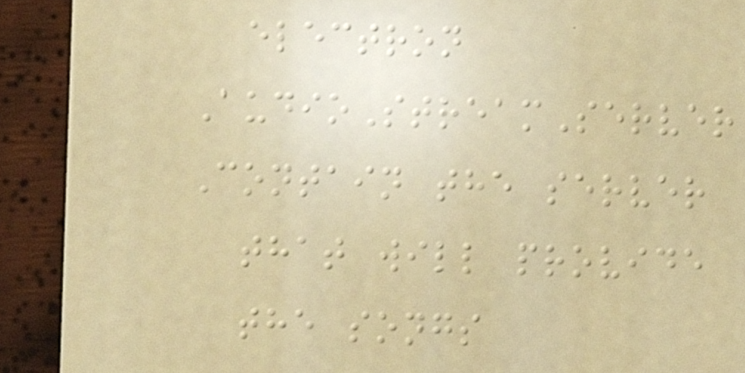electron
AudioStreamServer
Contain the server
that will provide
the songs
